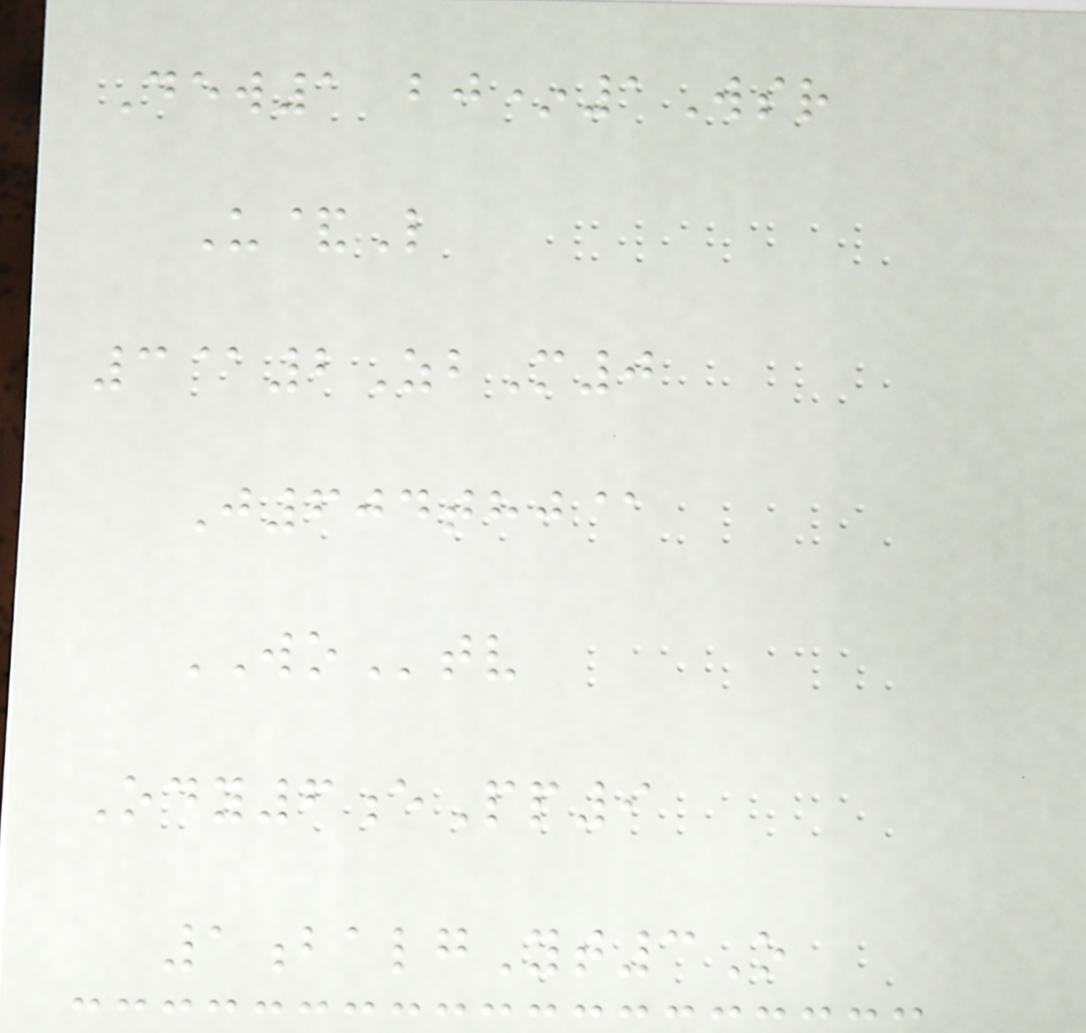Dew1 bj*1Wsr
U&L
3@2ZbM0
J604thj@
WOtv
Ody6ePp9
1balgYt3O
